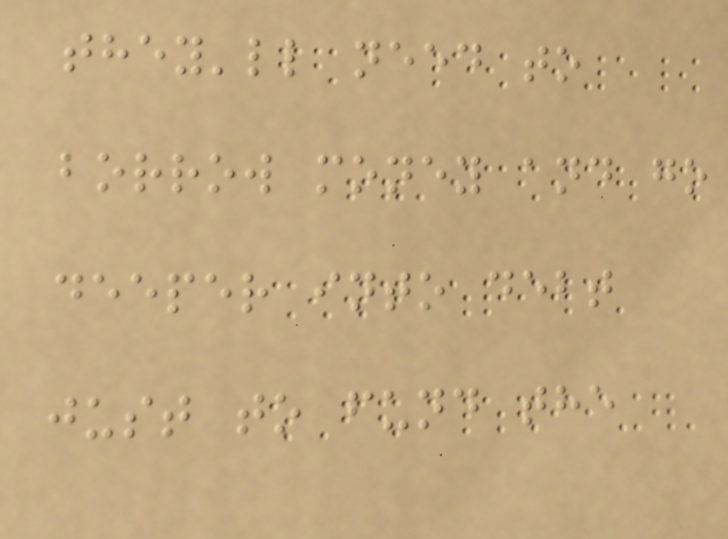they'll need to
borrow money and go
deeper into debt
just to fund the
